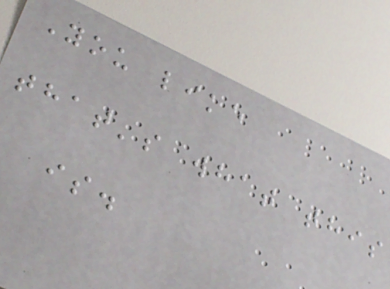You like
that's what this
is.
